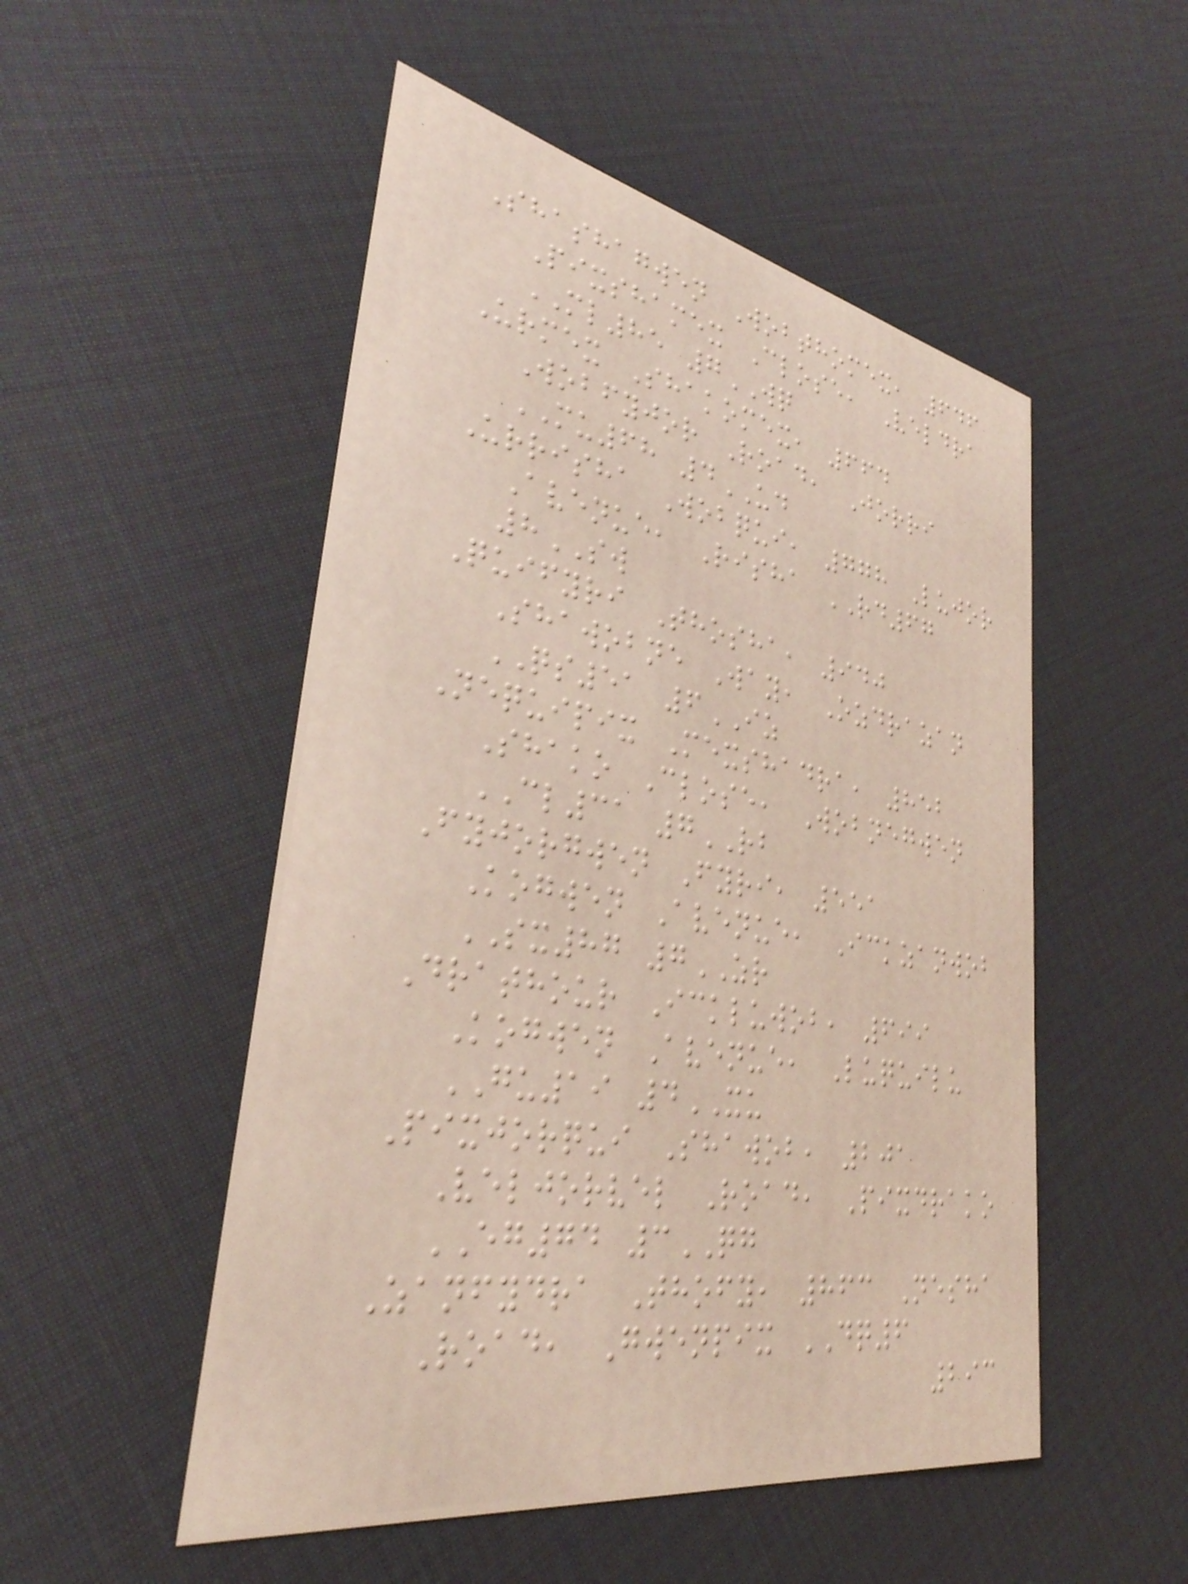Shashagwen Wobthomex, 646
Pixshamex Close, Veldra
ML85 7WQ
Urmex Shakomex, 664
Wobfyjor Road, Jorri
MU68 4UD
Urrisha Wobqui, 778 Lujor
Avenue, Risha RD67
8SW
Quifyri Thosha, 940
Shawobne Way, Ozdrazan
QS51 6IZ
Nequipix Mexshadra, 852
Shako Close, Wobnegwen
CL31 7RB
Fyjorgwen Fyri, 551
Kogwen Avenue, Ickzanwob
SX87 7ZR
Drathour Ickluwob, 699
Kogwen Avenue, Luquilu
GU19 4XU
Pixjorqui Shawob, 201
Veljorvel Road, Pixdrako
EG74 3QG
Zanfydra Thofy, 863 Nesha
Road, Gwenpix DQ6
293
